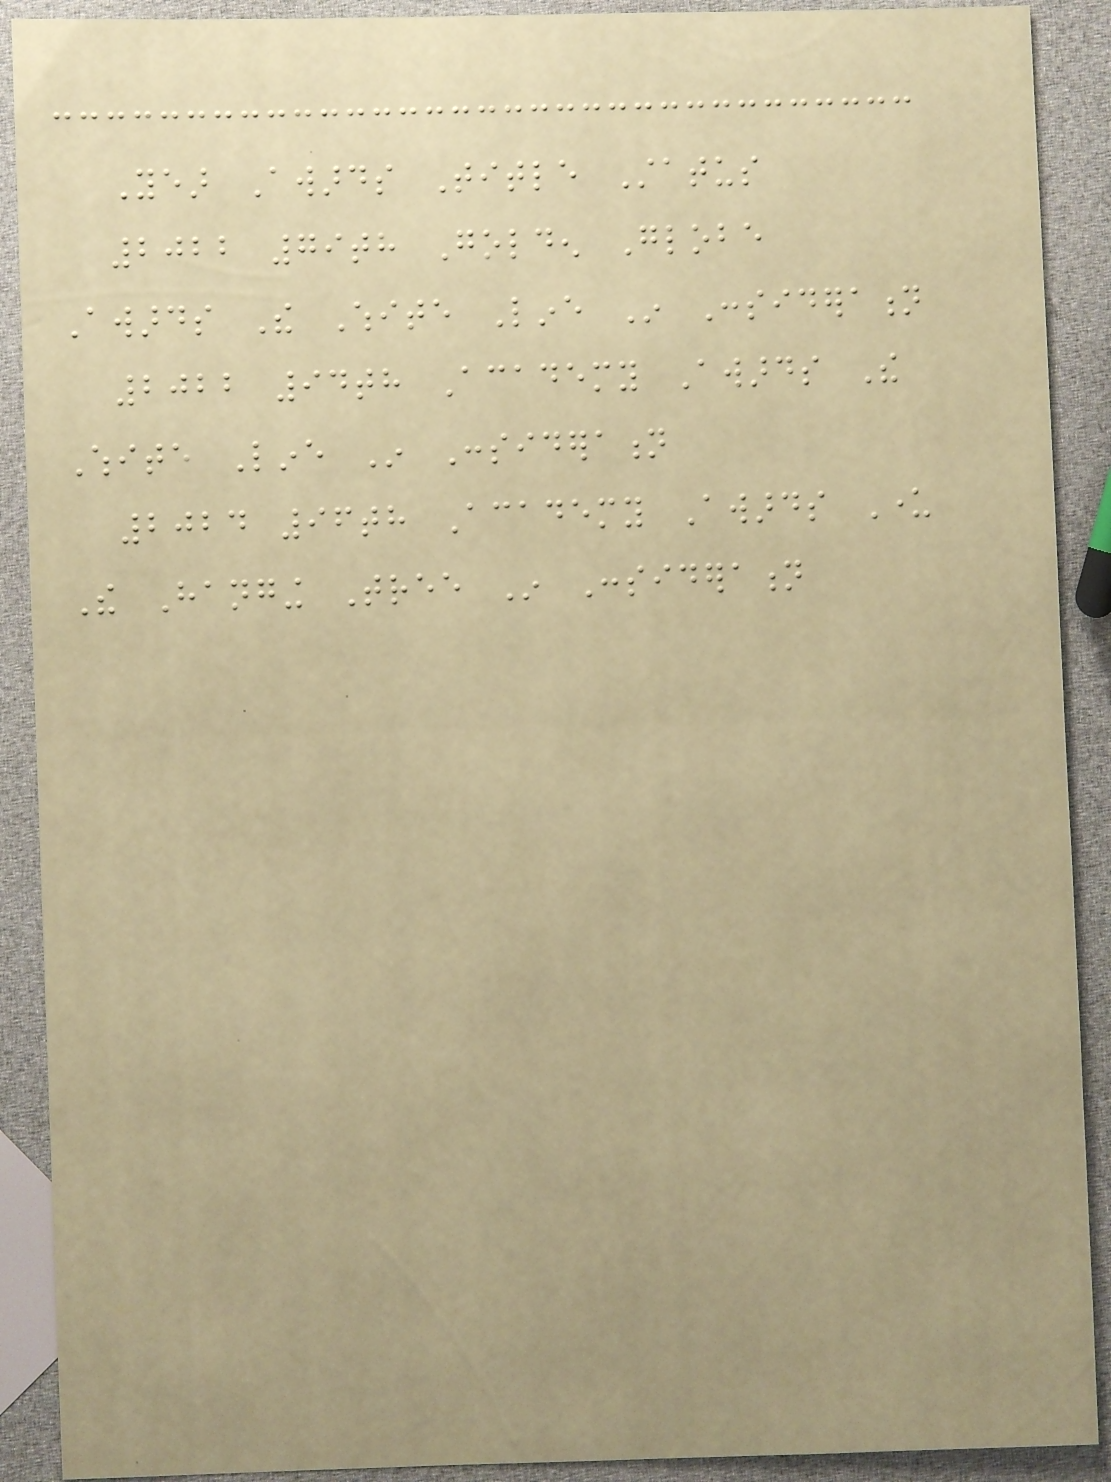Year Awards Title Status
2022 79th Golden Globe
Awards The White Line In Consideration
2022 94th Academy Awards The
White Line In Consideration
2024 96th Academy Awards Under
The Hanging Tree In Consideration
